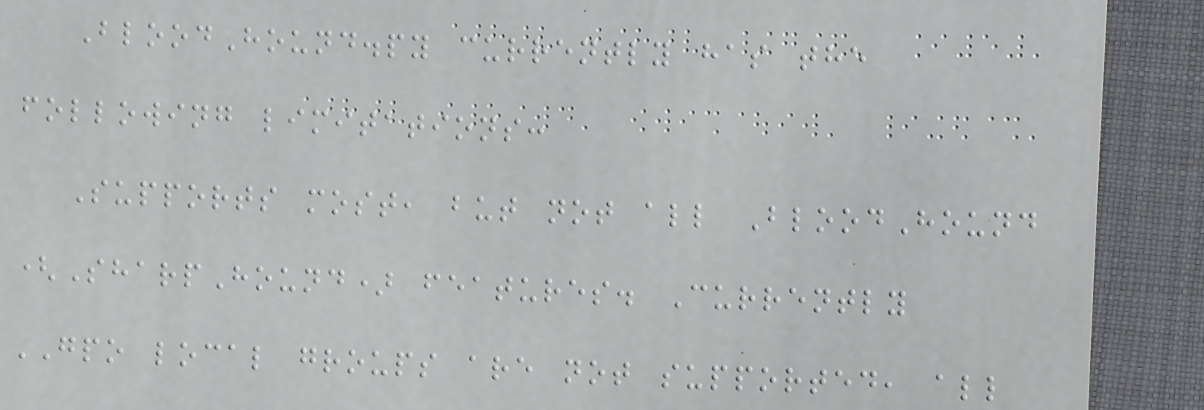BloodHound.py currently has the
following limitations:
Supports most, but not all BloodHound
(SharpHound) features. Currently
GPO local groups are not supported, all
